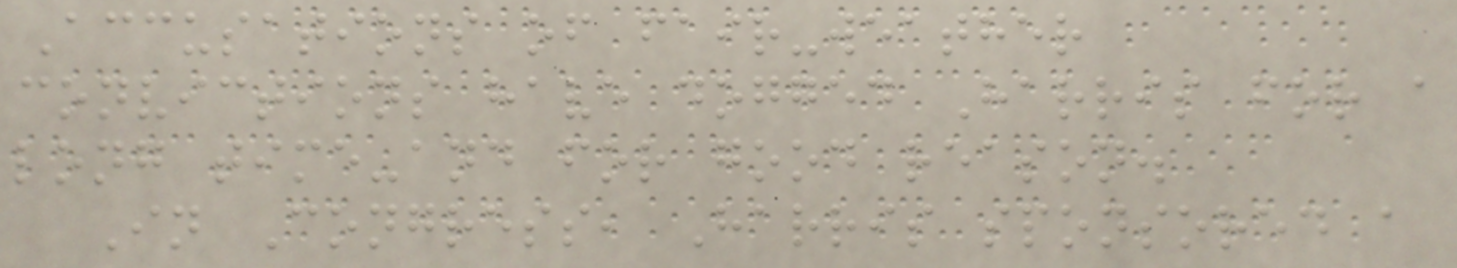Accusations of fair-weather
convictions have dogged Harris for a
long time-and for good reason.
In Congress, Harris sponsored a
